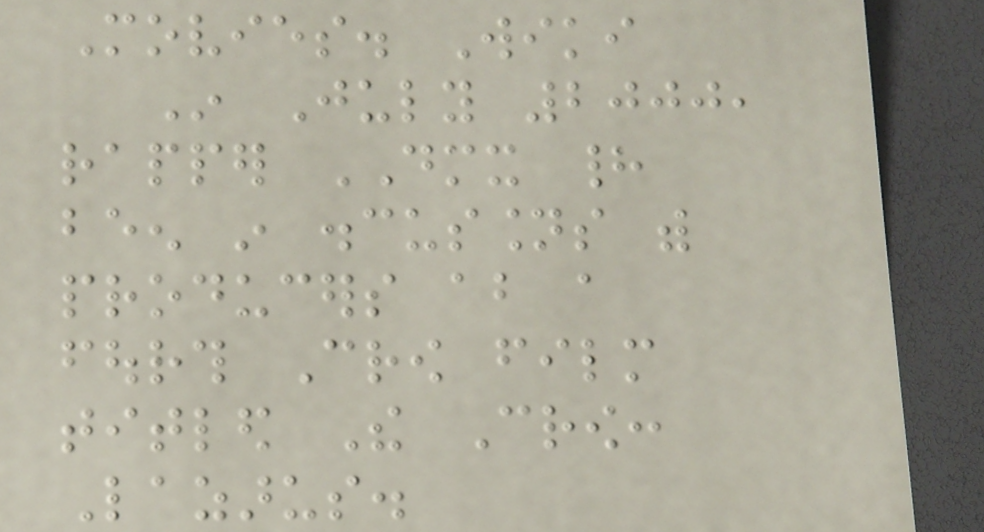Movies. Wiki
In July 2000,
rapper DMX had
been in discussions with
producers about a
fourth Crow film
titled The Crow:
Lazarus.
